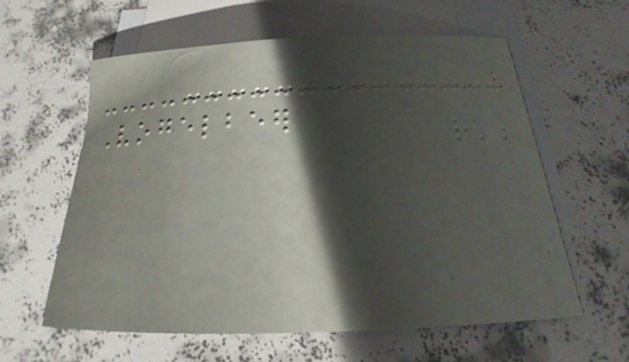Vogelbeer
